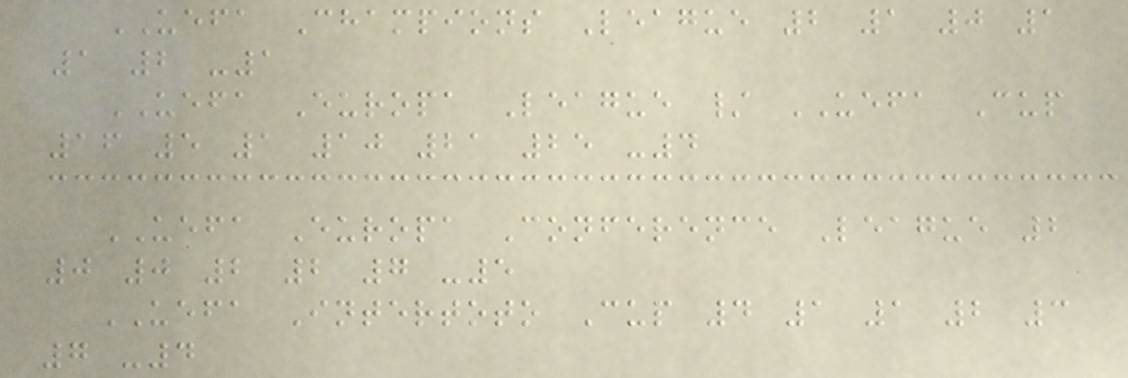UEFA Champions League 2 1 0 1
1 2 -1
UEFA Europa League / UEFA Cup
16 5 1 10 21 25 -4
UEFA Europa Conference League 2
0 0 2 2 7 -5
UEFA Intertoto Cup 4 1 1 2 3
7 -4
